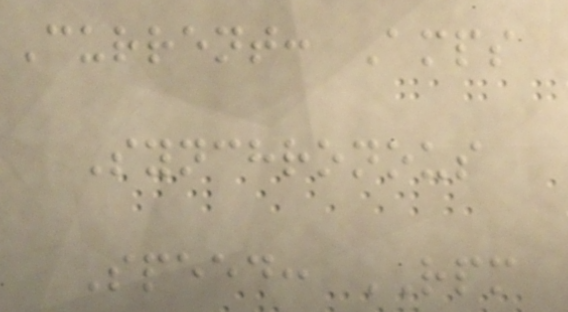Current: Amps
Synchronous
Speed: RPM
